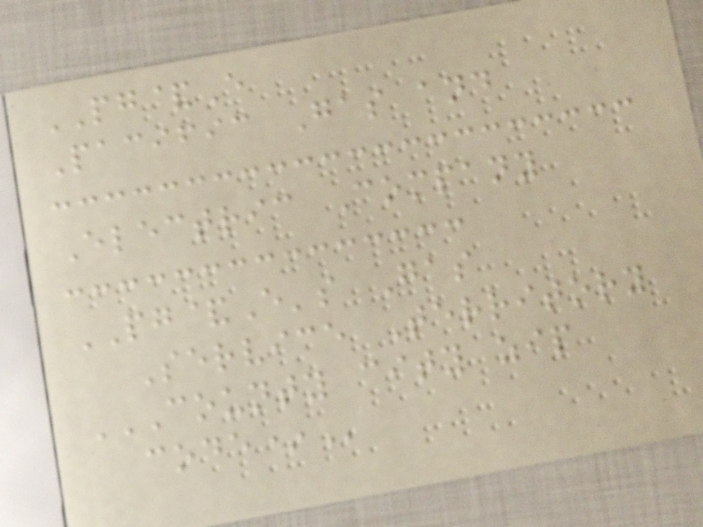PG&E
Pacific Gas and
Electric Company
PG&E's Gas
Service Territory
COUNTY CITY ZIP
CODE*
